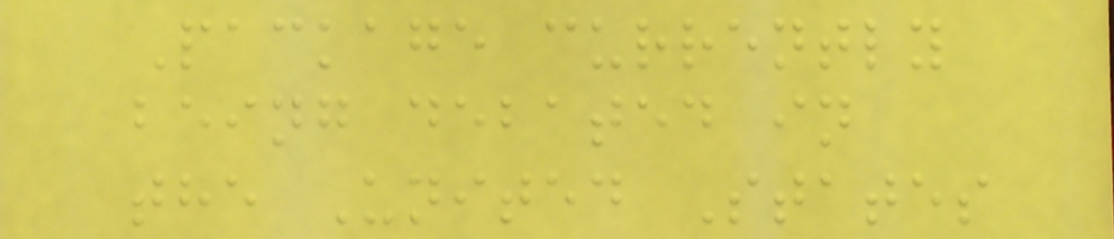Package currently
being debated in
the United States
